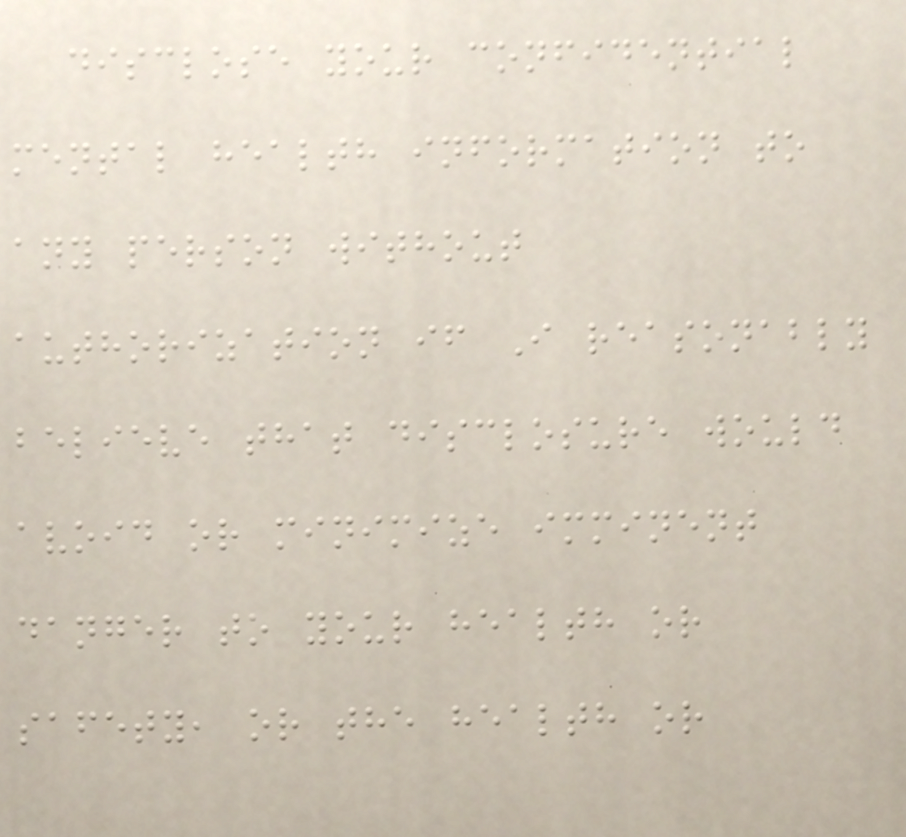disclose your confidential
mental health information to
any person without
authorization if I reasonably
believe that disclosure would
avoid or minimize imminent
danger to your health or
safety, or the health or
